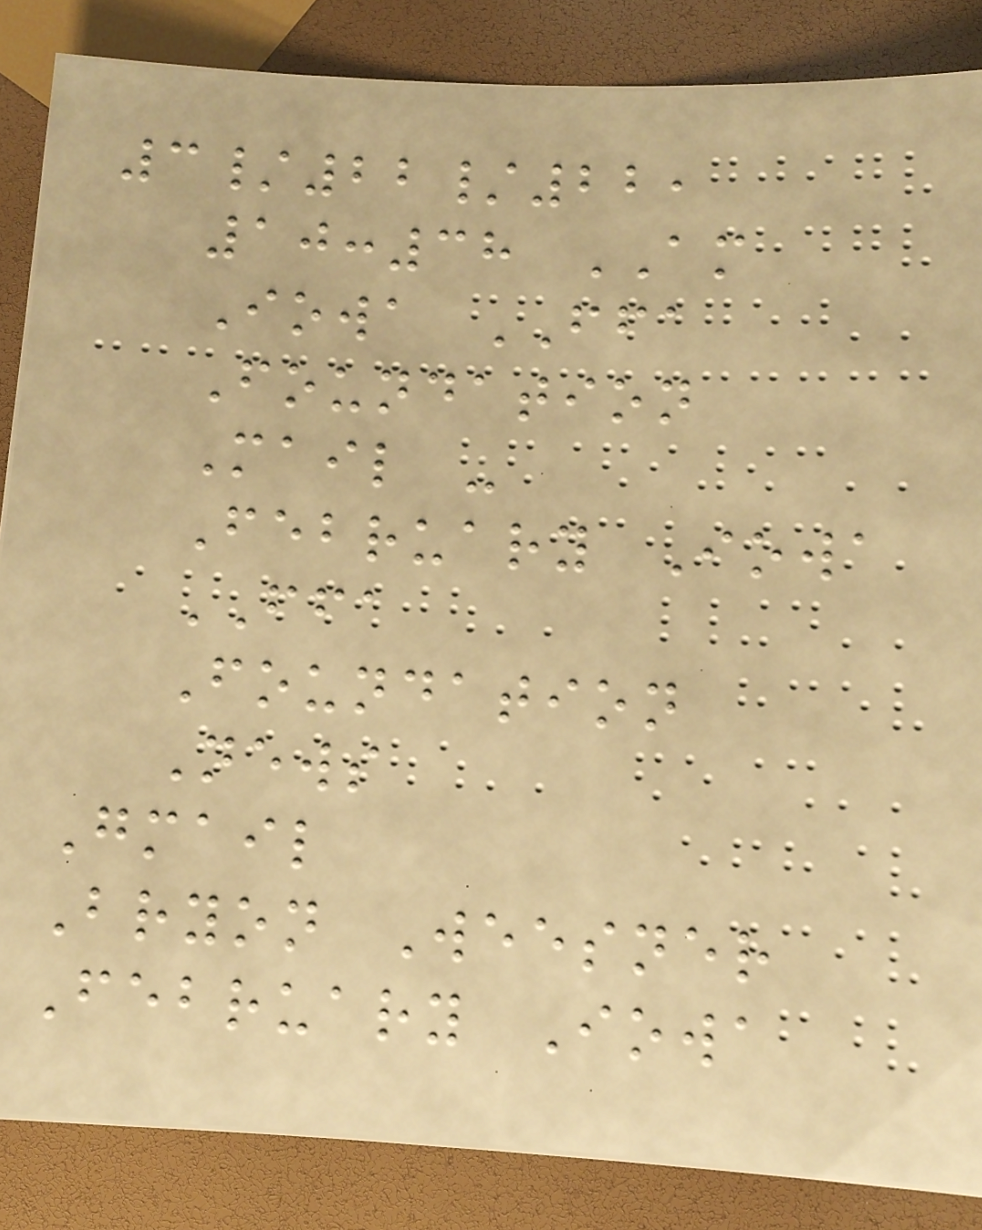3/22/22,
10:38 AM
Iowa FFA
Foundation
Mail -
February Iowa
FFA
Foundation
News
Gmail
Bryon Weesner
February Iowa
